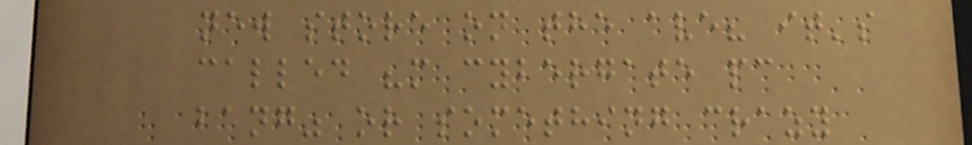new store on the ave? it's
called "m cybergate pc
bang" or something crazy
